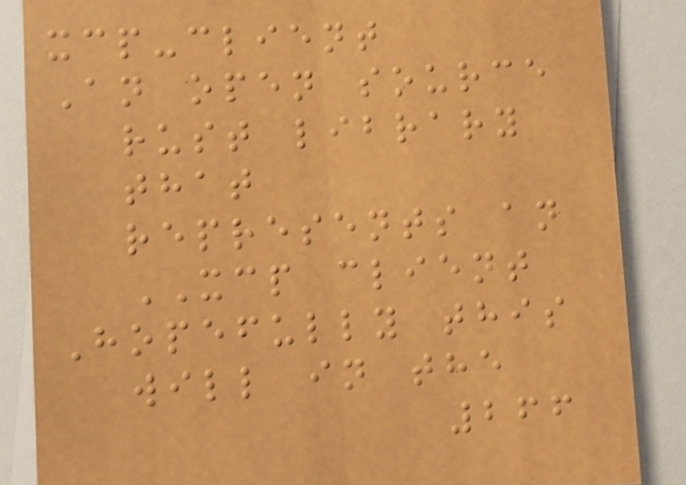xcp-client
An open source
rust library
that
represents an
XCP client
Hopefully this
will in the
266
